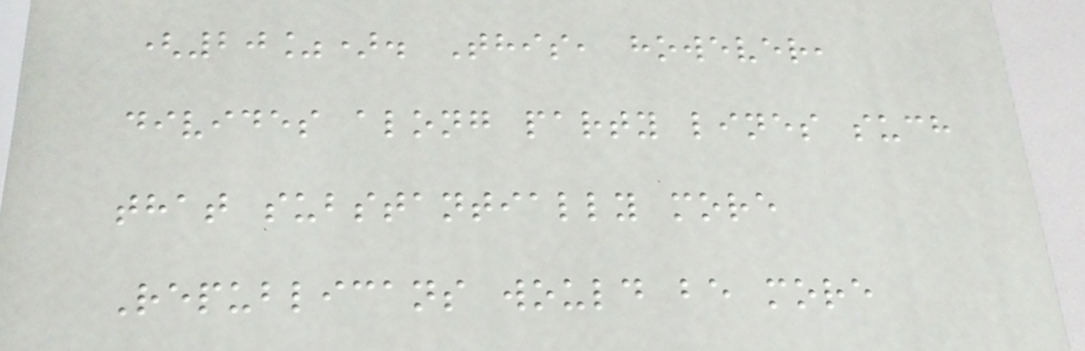(20%). This, however,
divides along party lines such
that substantially more
Republicans would be more
